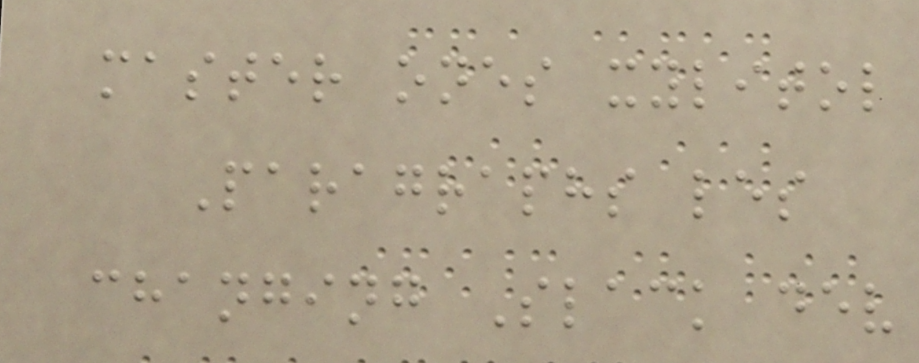master ones xylitol
Paragraphs les
changing Slack dev
